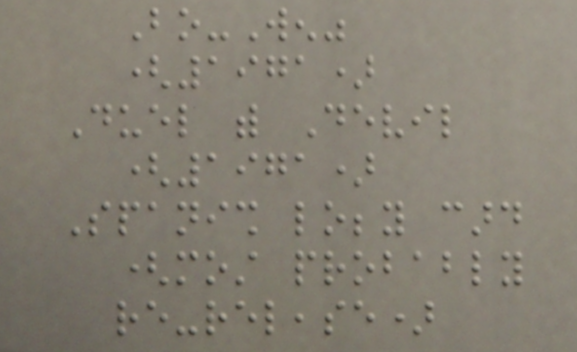Bo-Wen"
(1971)
Duel with Devil
(1971)
Spanish lobby card
(most probably
re-release)
